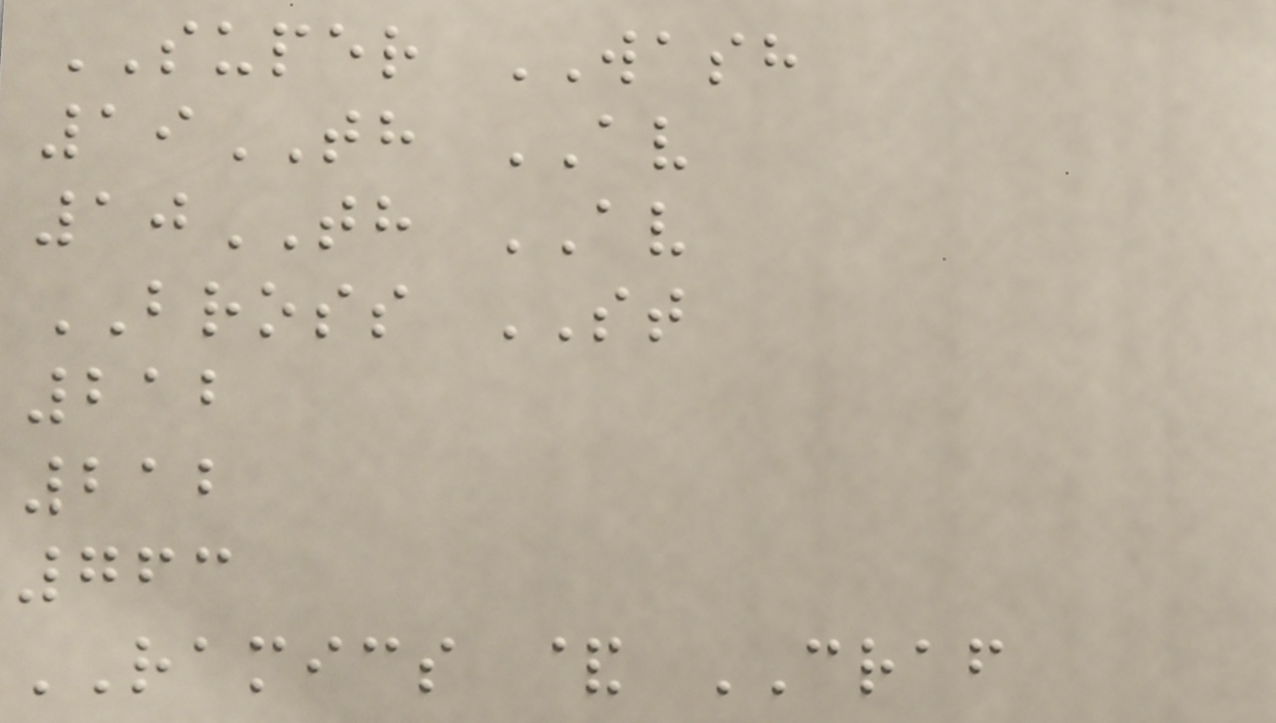SUPER WASH
19TH AV
10TH AV
BROSS ST
212
212
763
RAMICS & CRAF
